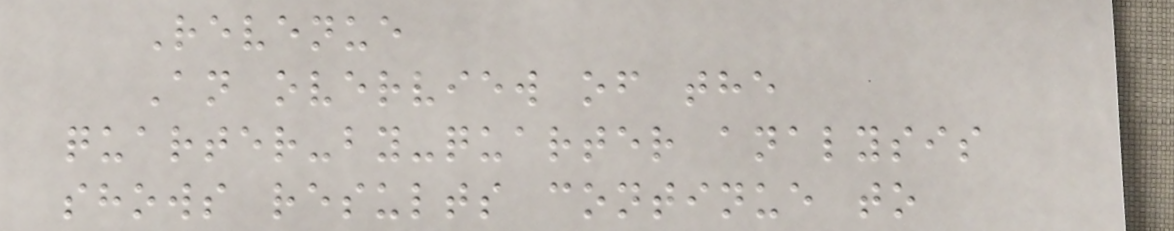Revenue
An overview of the
quarter-by-quarter analysis
shows results continue to
